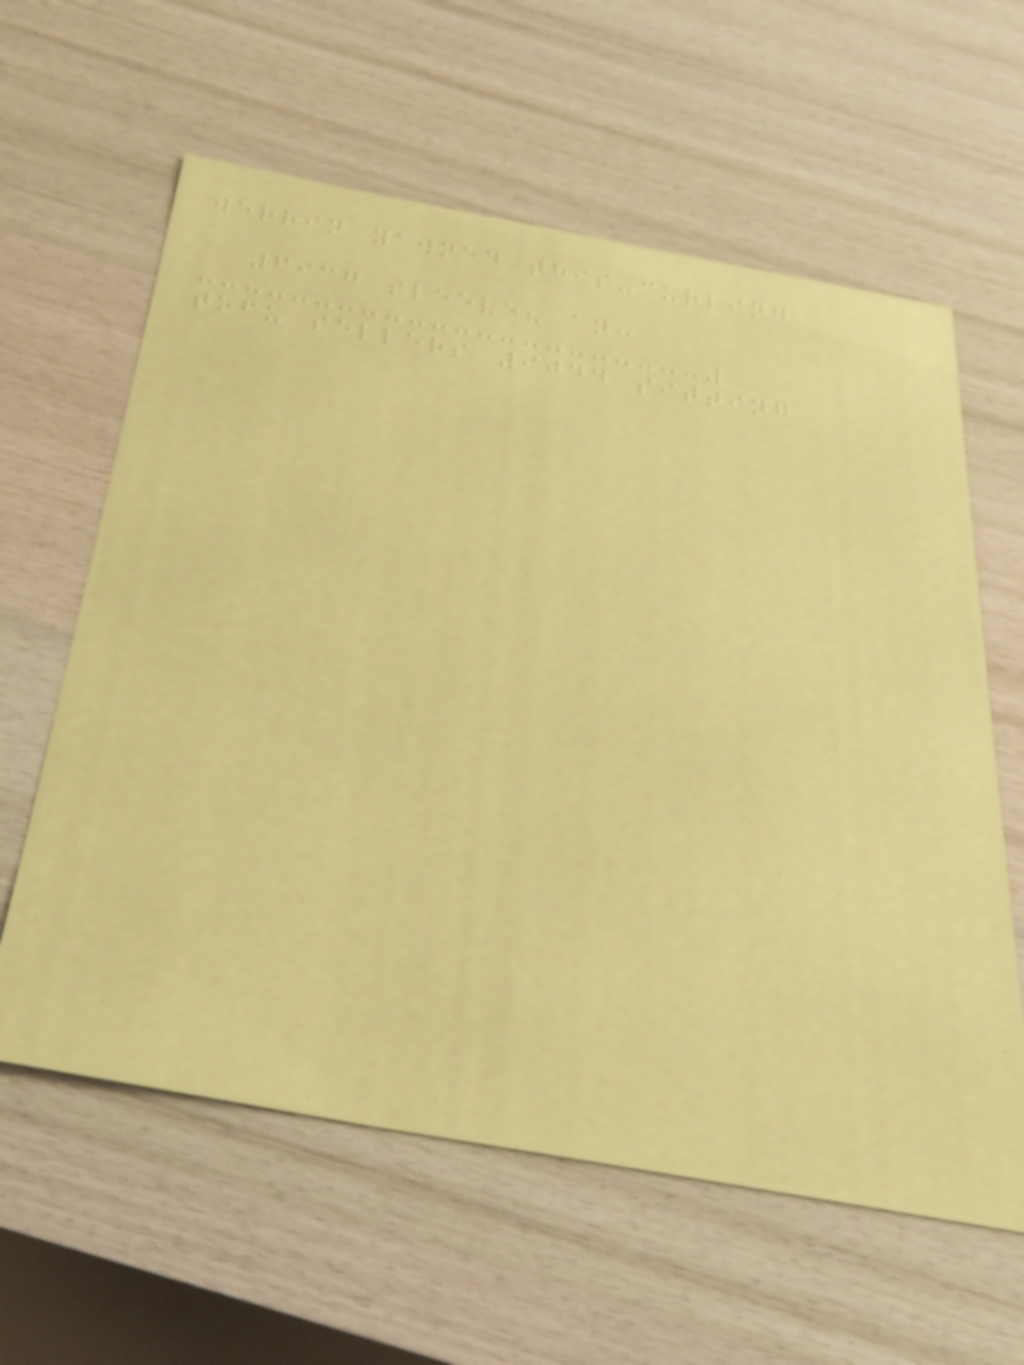werrin yawned this-curling
6937 sleeve? an:
tofu sellers 9044 sitting
